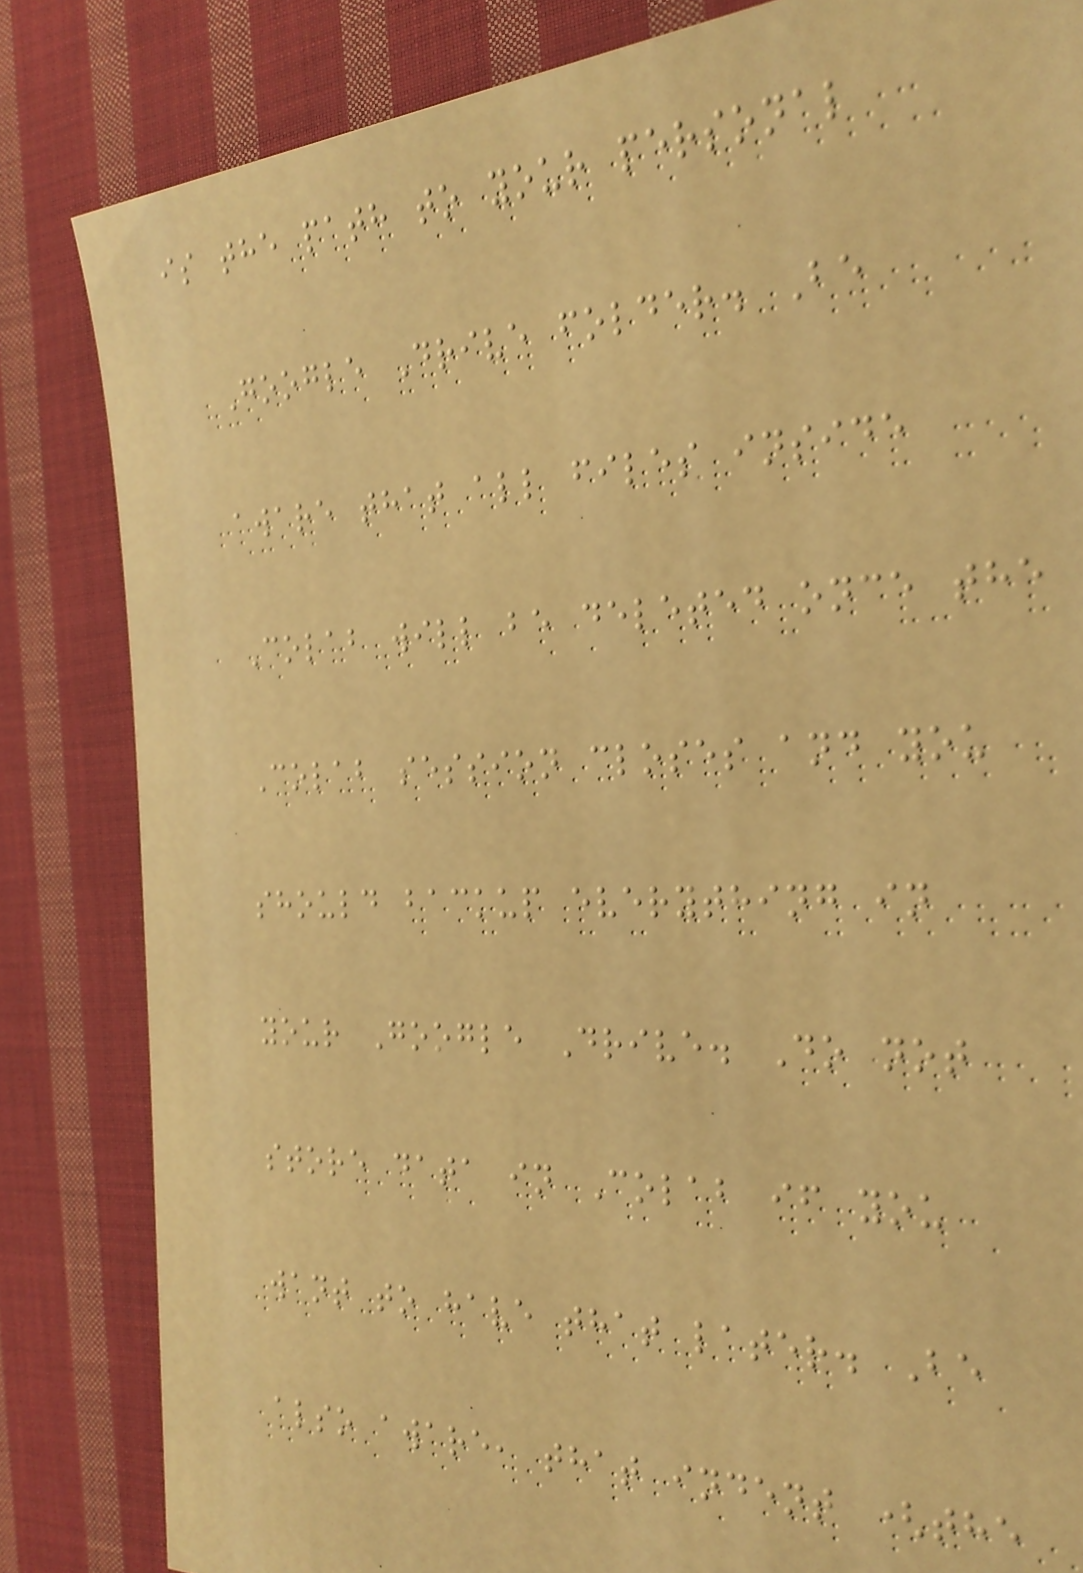is the path to your personal
Google Drive folder. Be
aware that all files inside
Colab will be deleted once the
Colab session closes and you
should backup everything in
your Google Drive. Do not
store data in Colab if you
want to have that later. Be
also aware, that indent (the
